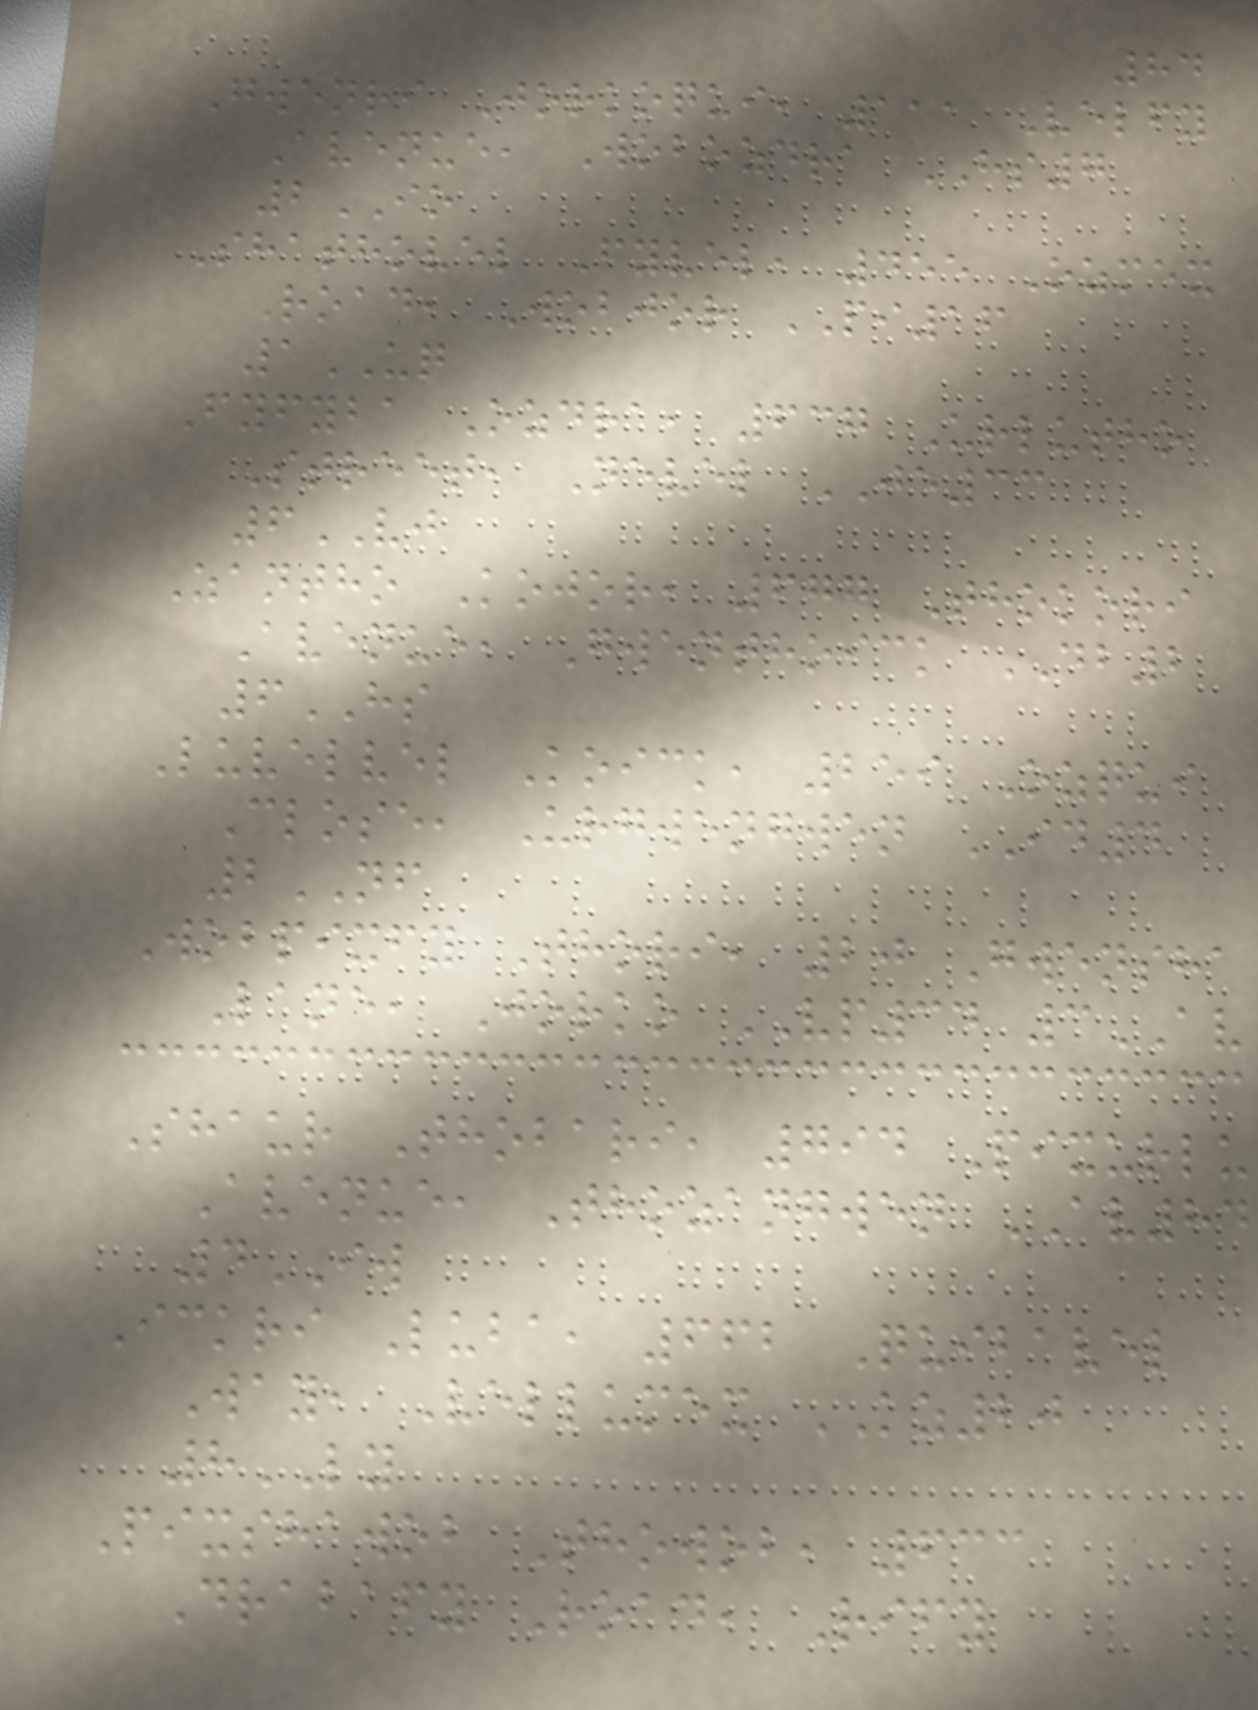84
Gwenri Jorkoqui, 111 Velfy
Avenue, Wobozdra HS7
2IO
Shathovel Fyvel, 455 Ozmex
Road, Wobjor PI16
1UQ
Fyfyba Ozdra, 637 Urlutho
Street, Nevel JE33
6VJ
Zantho Kojor, 677 Thokori
Avenue, Gwenthoick DB2
6HS
Luvelvel Koick, 259 Ozqui
Close, Urgwengwen ID4
2NF
Wobpixfy Thori, 20 Gwensha
Lane, Jorko VP34 3AV
Shaur Thobari, 794 Pixurlu
Avenue, Thozangwen AV84
4IW
Ickri Luba, 662 Quibavel
Way, Vellumex KZ20
8LY
Pixshawob Thowob, 633
Drabafy Road, Rify
